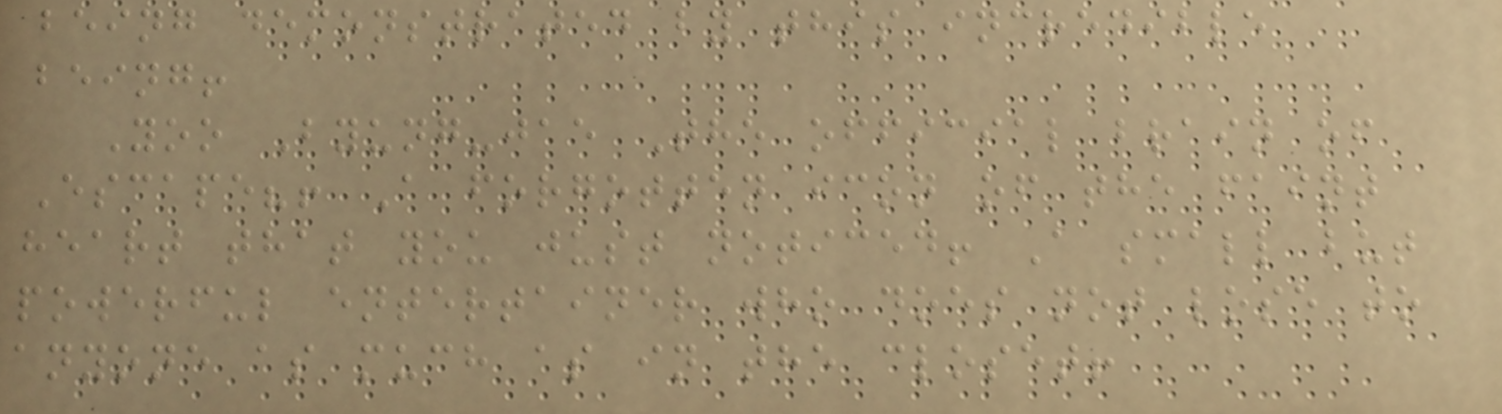being demonstrated by this incredible
being!
Yoo Byung-jae The official brain of
Escape?! A forgotten icon of the faint
heart that you just noticed! A small but
powerful entertainer who does not lose to
anyone as much as in the closet!
